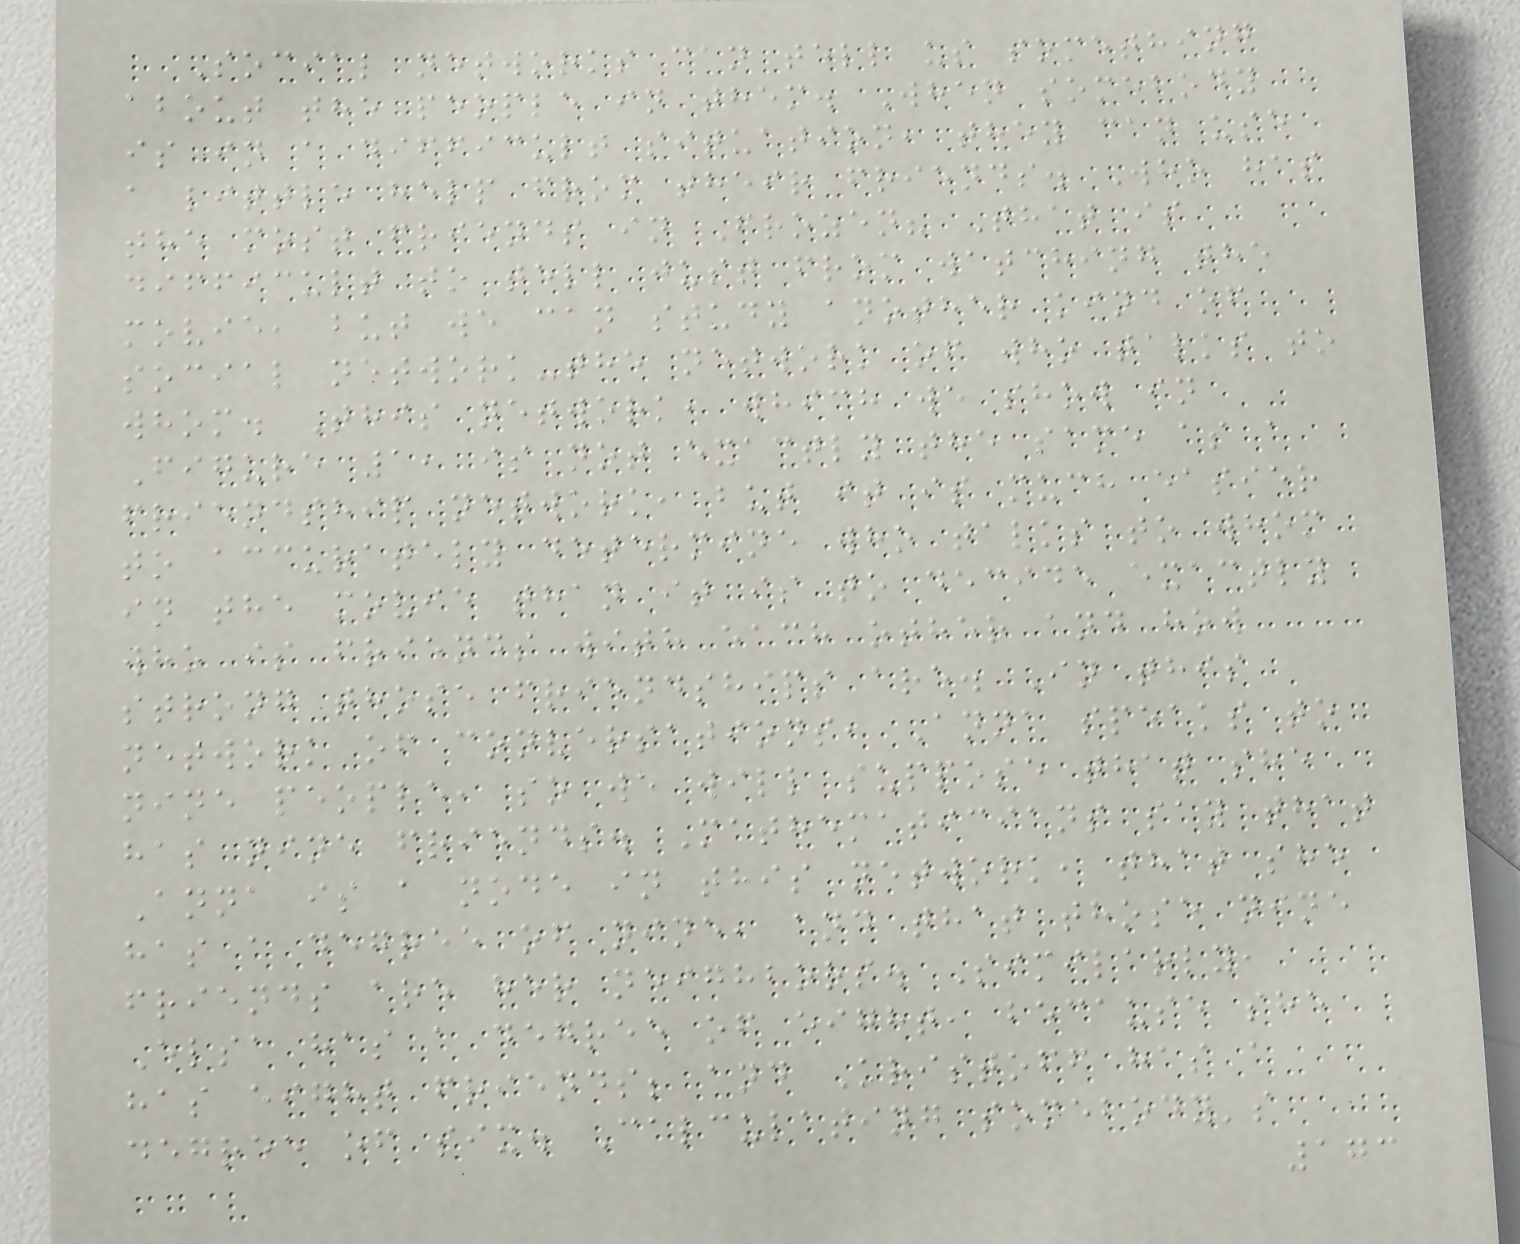Social networks can tell us something
about the people in them. When somebody
is in a difficult situation, they can use
a little help from their friends. Who has
the most friends in Frozen? That is
difficult to tell just from watching the
movie, but we can study another kind of
social network-the network of who talks to
whom. This network, which we show in
Figure 1, is not exactly the same as a
friendship network, but it is much easier
to accurately determine who talks to whom
in the movie than it is to decide exactly
who is friends with each other and how
strong those friendships are. In this
network of conversations, Anna speaks to
nine people, so we will suppose that she
has nine friends. Mathematicians say that
Anna is a node in this network, that she
has a degree of nine, and that those nine
friends are her neighbors. Similarly,
Elsa has a degree of eight, because she
has eight friends; and Kristoff has a
degree of six. Calculating somebody's
173
